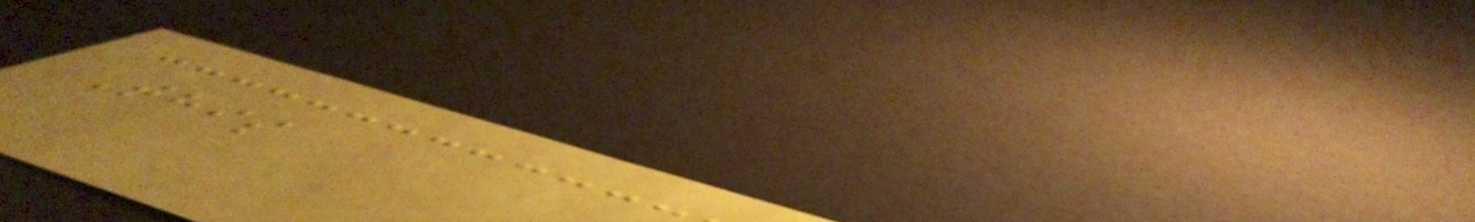This
